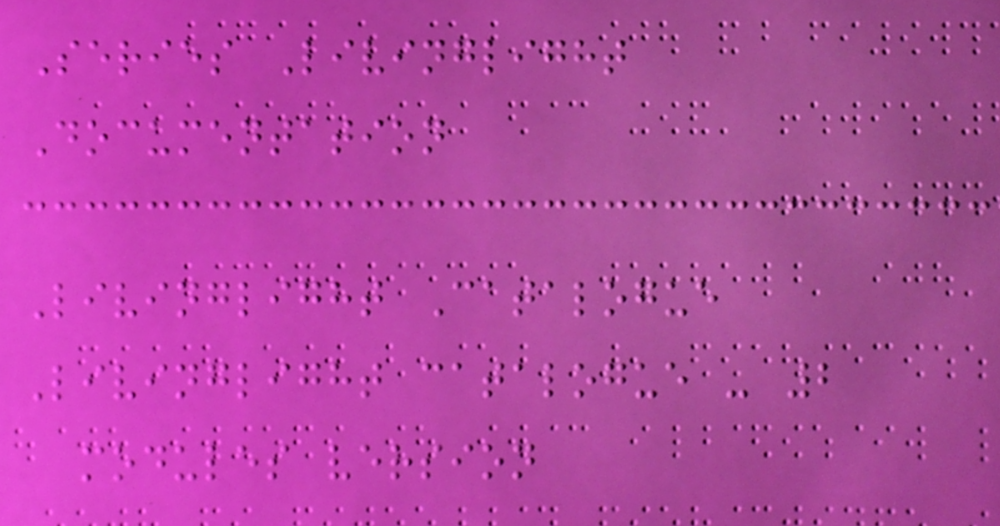Series Livinglight
Documentation
Livinglight Catalogue
Livinglight catalogue - 2
modules version
